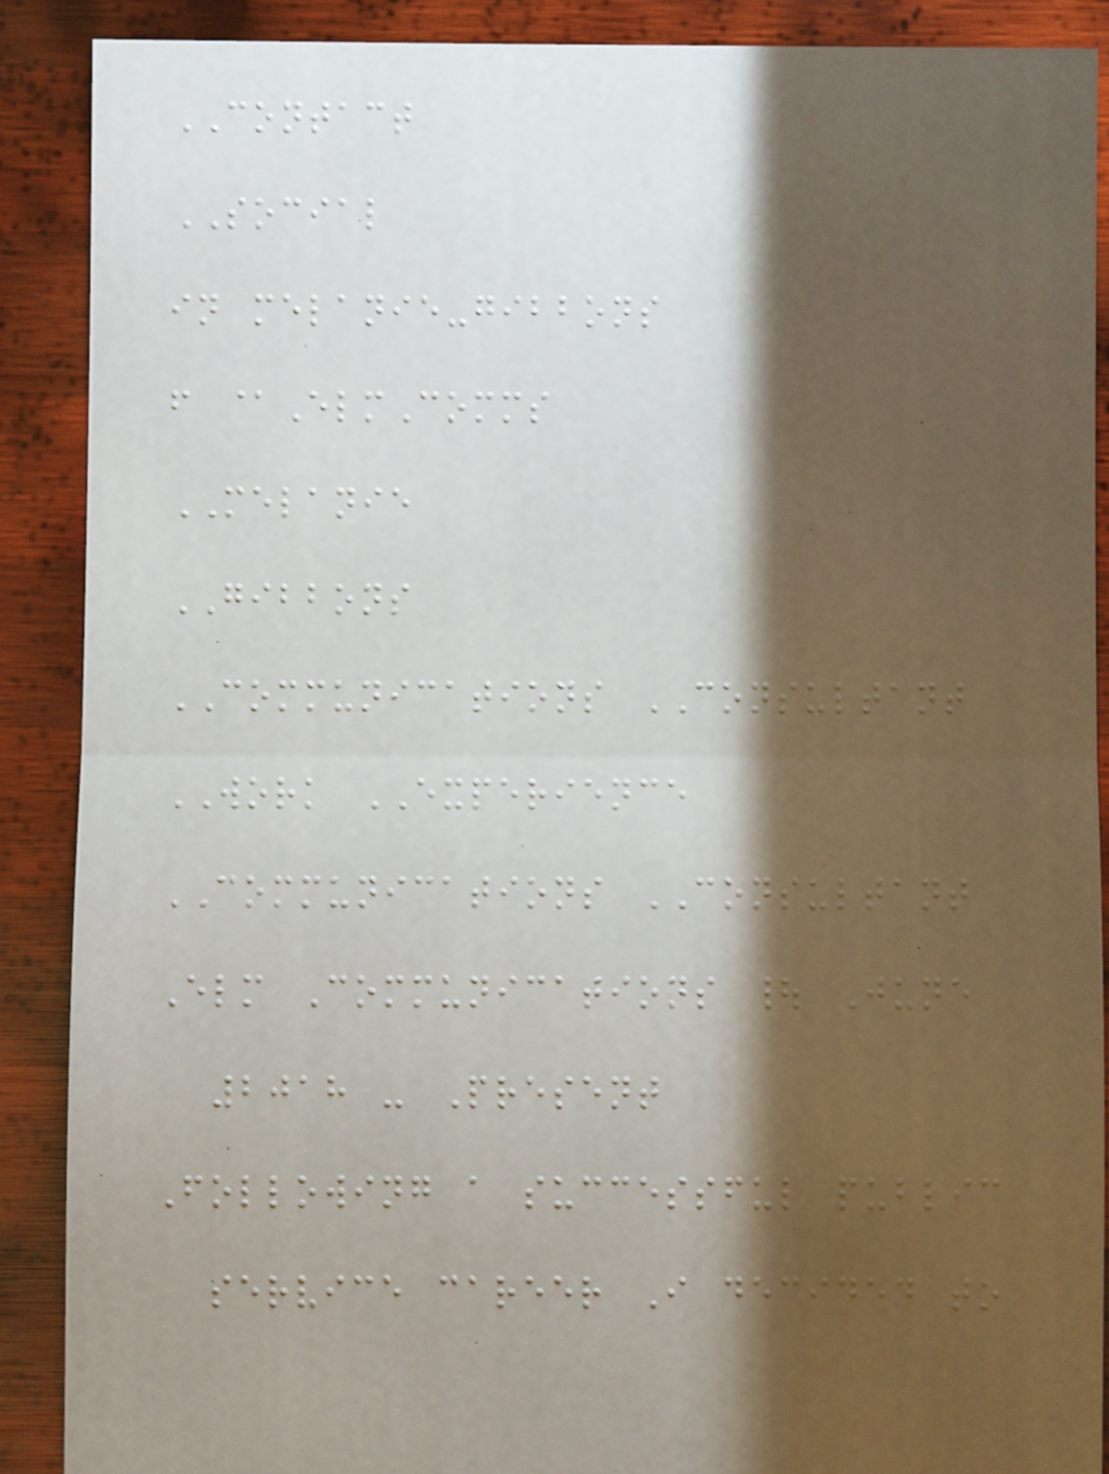CONTACT
SOCIAL
in melanie-gibbons
f @ElmComms
MELANIE
GIBBONS
COMMUNICATIONS CONSULTANT
WORK EXPERIENCE
COMMUNICATIONS CONSULTANT
Elm Communications | June
2018 - Present
Following a successful public
service career I decided to
